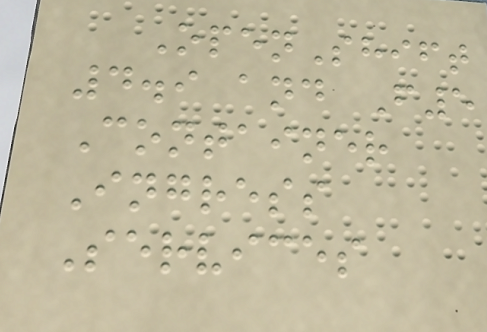OpenShift
4.9 and F5
Container
Ingress
Services
